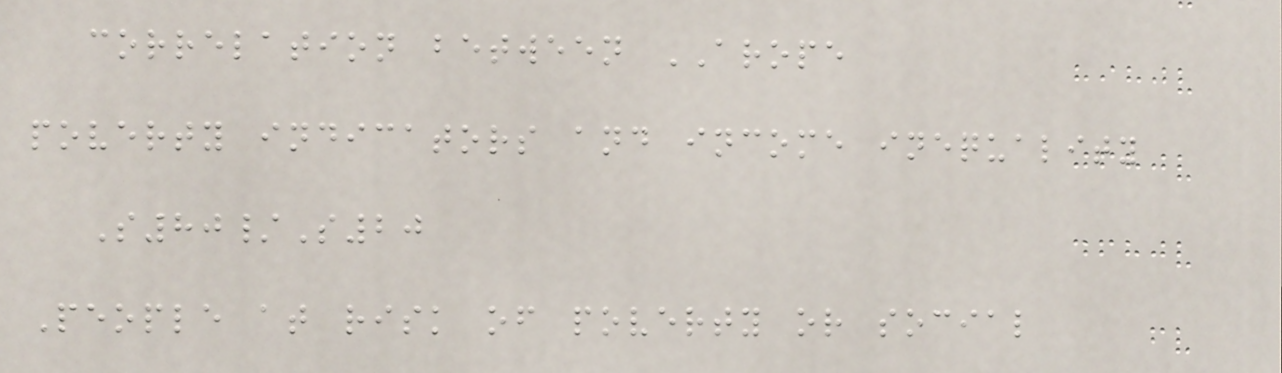correlation between AROPE
poverty indicators and income inequality
S80/S20
People at risk of poverty or social
